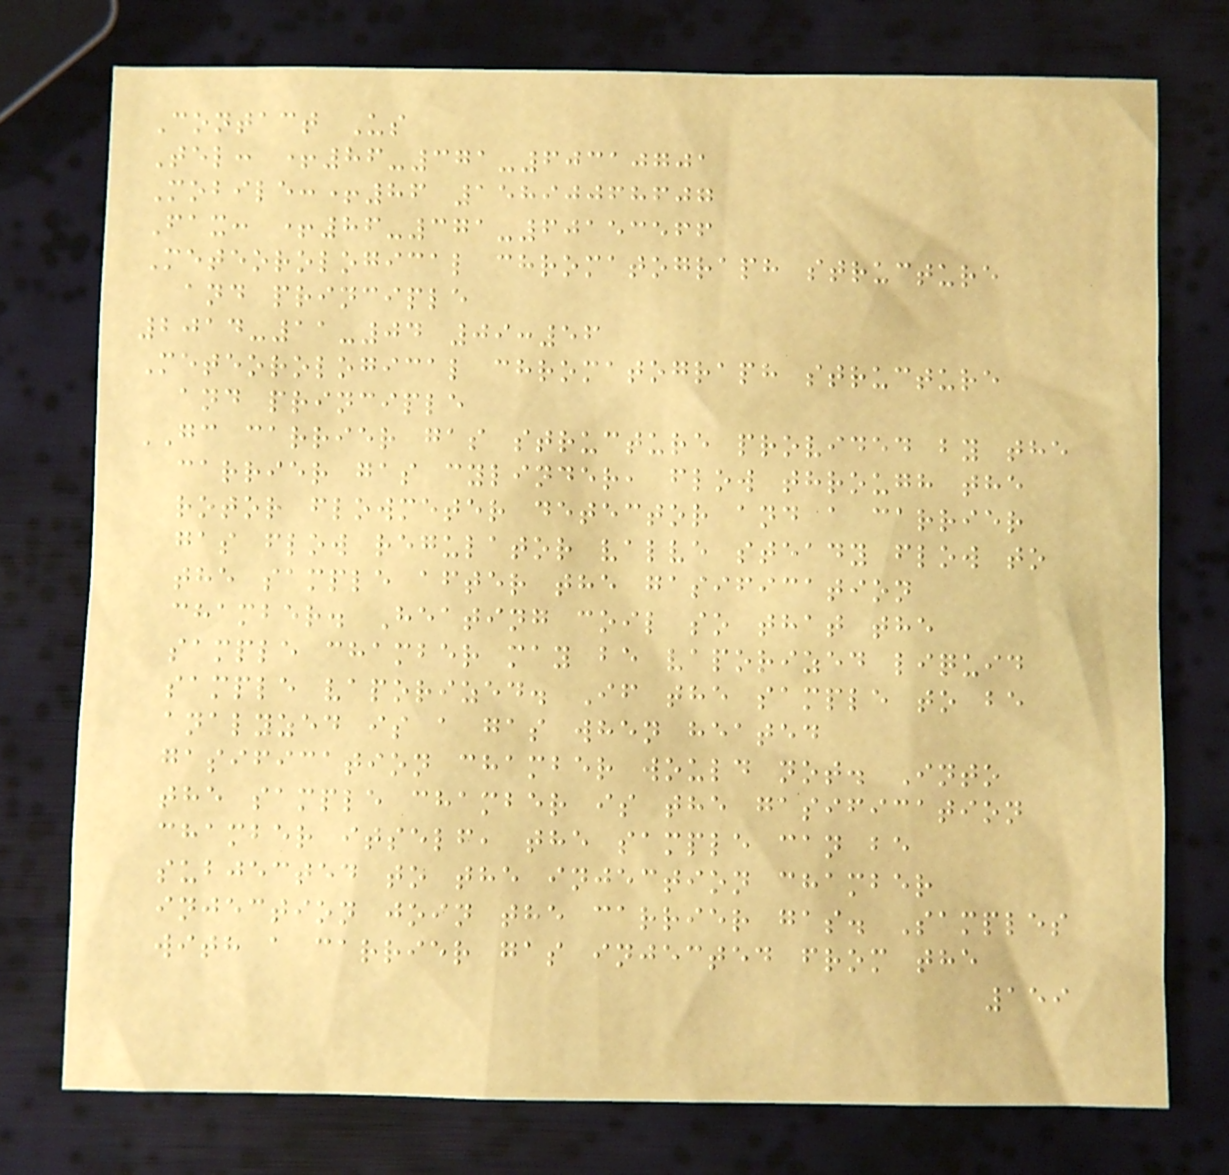Contact Us
Tel: +86-371-60310701
Mobile:+86 15890068607
Fax: +86-371-60153566
Meteorological chromatograph structure
and principle
2014-11-04 09:56
Meteorological chromatograph structure
and principle
GC carrier gas structure provided by the
carrier gas cylinder, flow through the
rotor flowmeter detector and a carrier
gas flow regulator valve steady flow to
the sample after the gasification
chamber. Heating coil so that the
sample chamber may be vaporized liquid
sample vaporized. If the sample to be
analyzed is a gas when heated
gasification chamber would not. Into
the sample chamber is the gasification
chamber itself, the sample can be
subjected to the injection chamber
injection join the carrier gas. Samples
with a carrier gas injected from the
159
